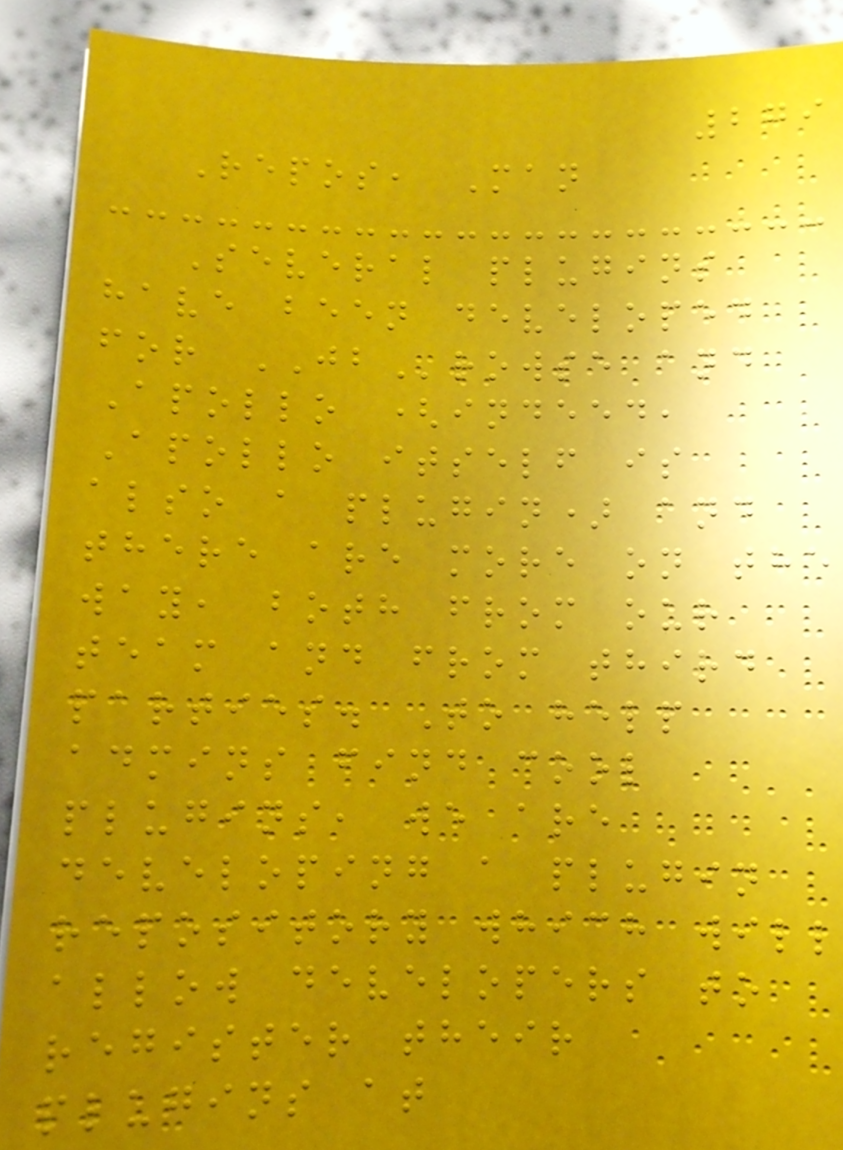279
Repos, Man
Several plugins
have been developed
for JBrowse and
Apollo (indeed,
Apollo itself is
also a plugin) and
there are more on the
way, both from our
team and from third
parties. To help
admins find cool
plugins, we are
developing a plugin
repository which will
allow developers to
register their
plugins at
